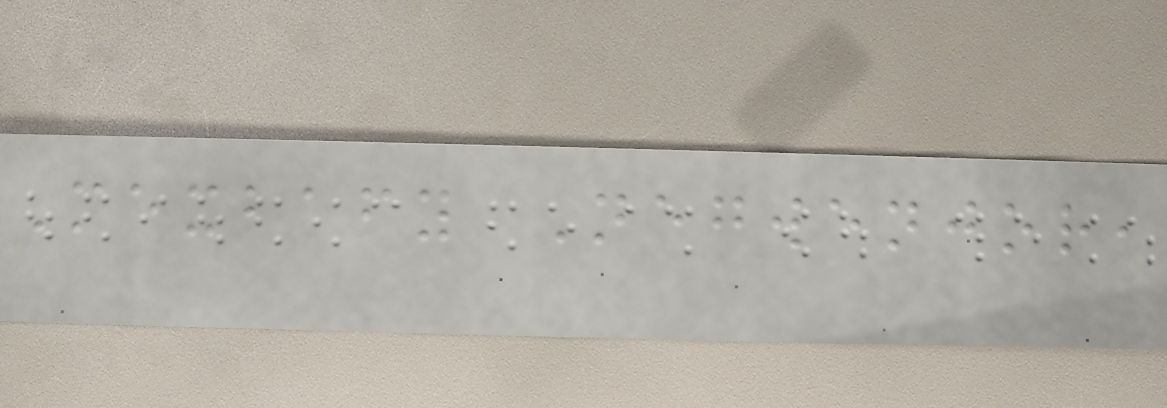Mexbafy Negwenjor,
